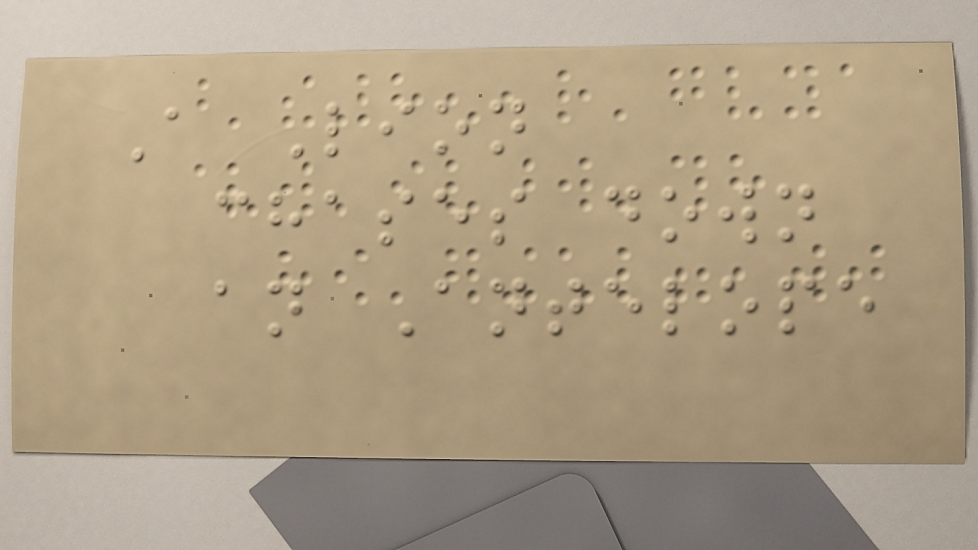A Lion
chases down
an Antelope
